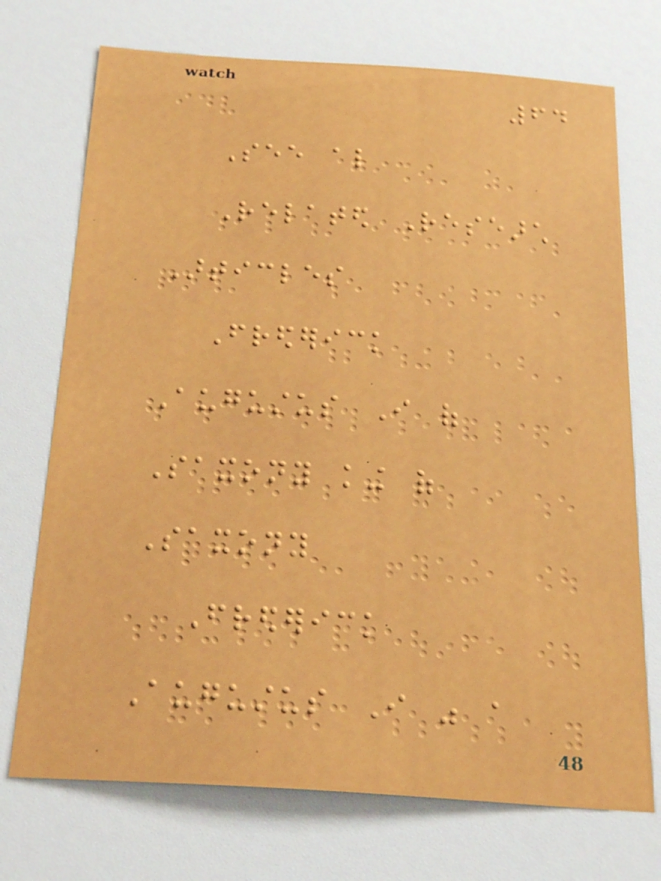64
See also
Related Research
Articles
Frederick
Augustus I of
Saxony king of
Saxony
Frederick
Augustus I was a
